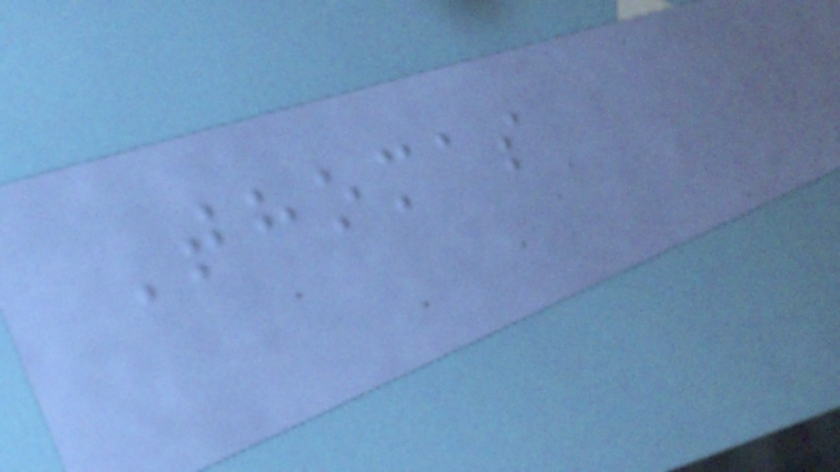Thomas
